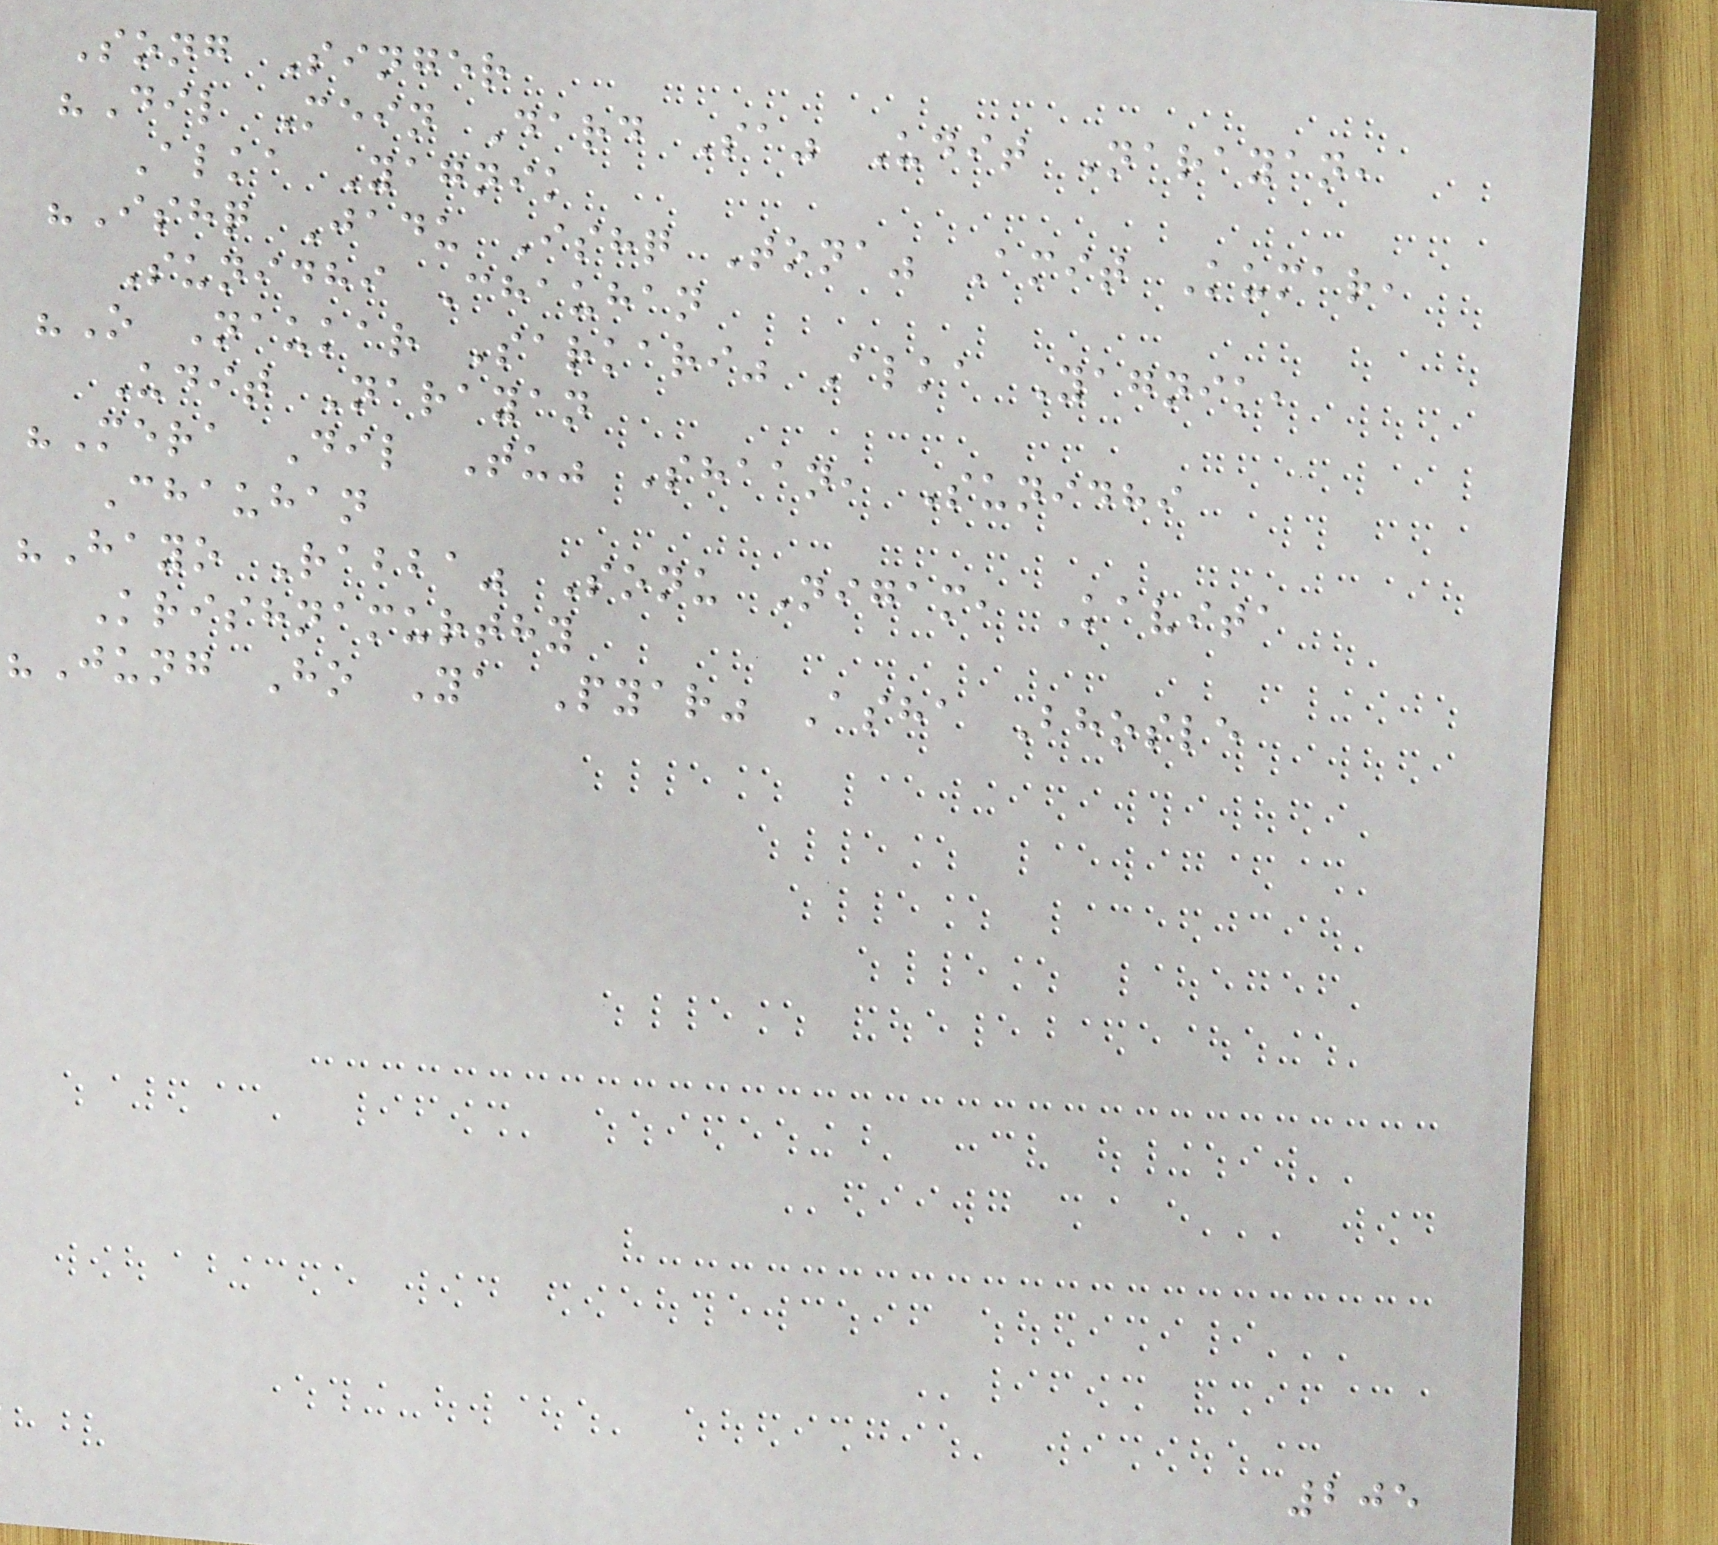Song Singer
"Dil Mein Dard Sa" Udit Narayan,
Alka Yagnik
"Ishq Jadu Ishq Tona" Amit Kumar,
Sunidhi Chauhan
"O Naukar Sarkari" Alka Yagnik,
Udit Narayan
"Mera Dil Tu" Shaan, Sunidhi
Chauhan
"Hayo Rabba" Sonu Nigam, Kavita
Krishnamurthy
"Jung Ho Ya Pyar" Asha Bhosle
205
